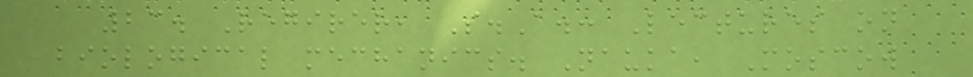23. Regirer, S.A.: Lectures on
biological mechanics. Nauka, Moscow
